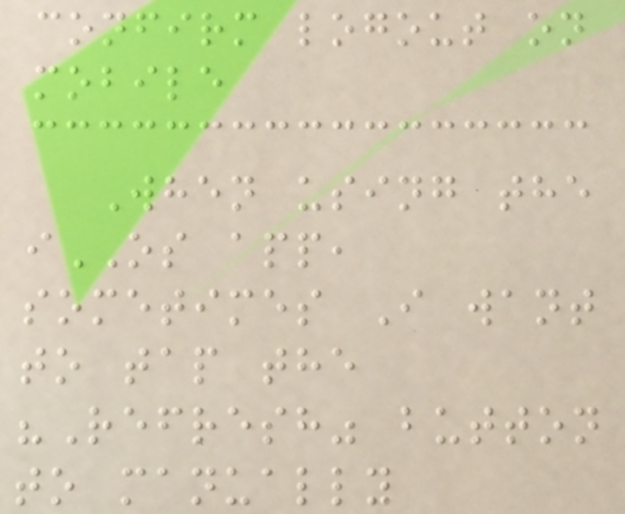confirm logout on
mobile
When using the
iOS app,
sometimes I want
to tap the
"Refresh" button
to manually
